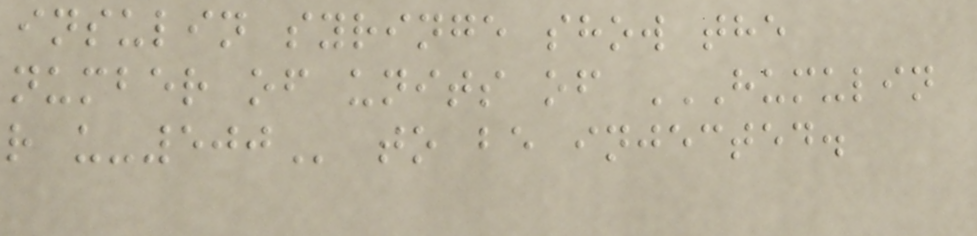insulin syringe show the
number of units of HUMULIN
R U-500 to be injected.
